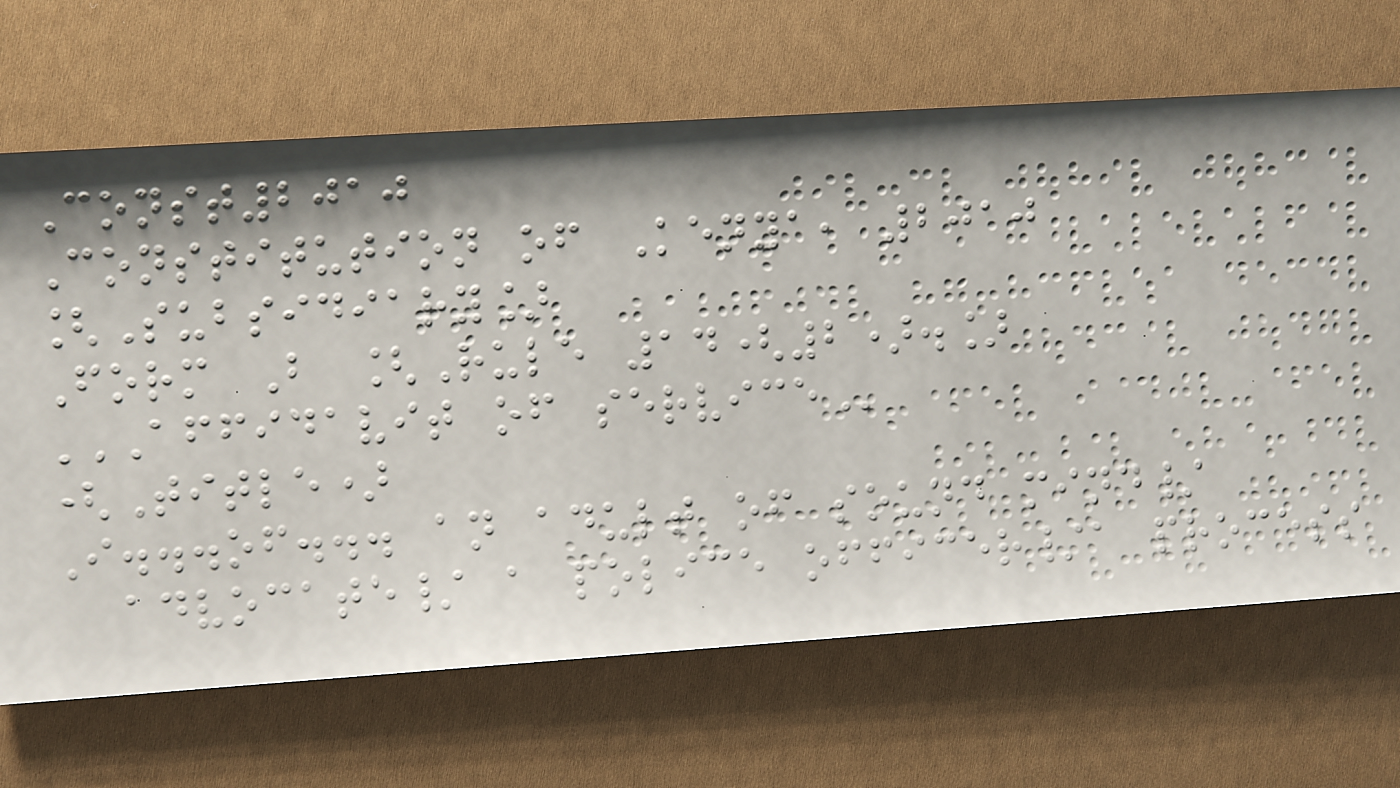Const2010
Constitution of Kenya, 2010
[Subsidiary]
Form B [Rule 14(2).]
AFFIDAVIT OF SERVICE
(Title)
I...of... an adult of sound mind/
advocate/ a police officer/a process
